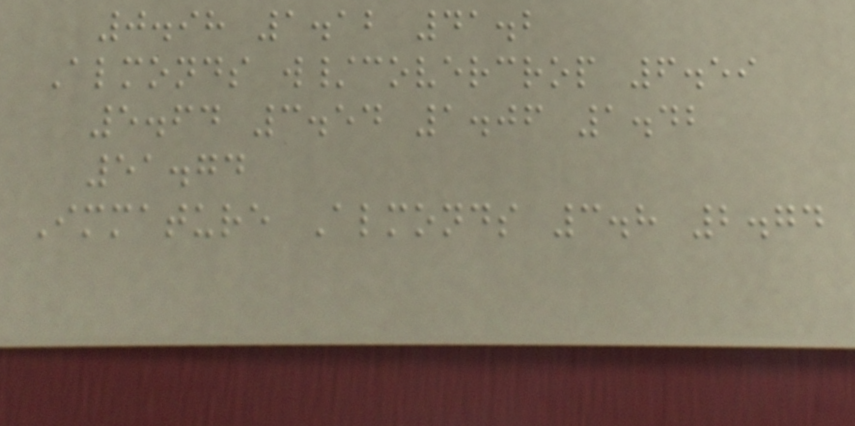0.98 1.12 41.2
Almonds w/covercrop 6.59
5.64 3.54 1.06 1.42
51.74
Immature Almonds 3.8 2.74
